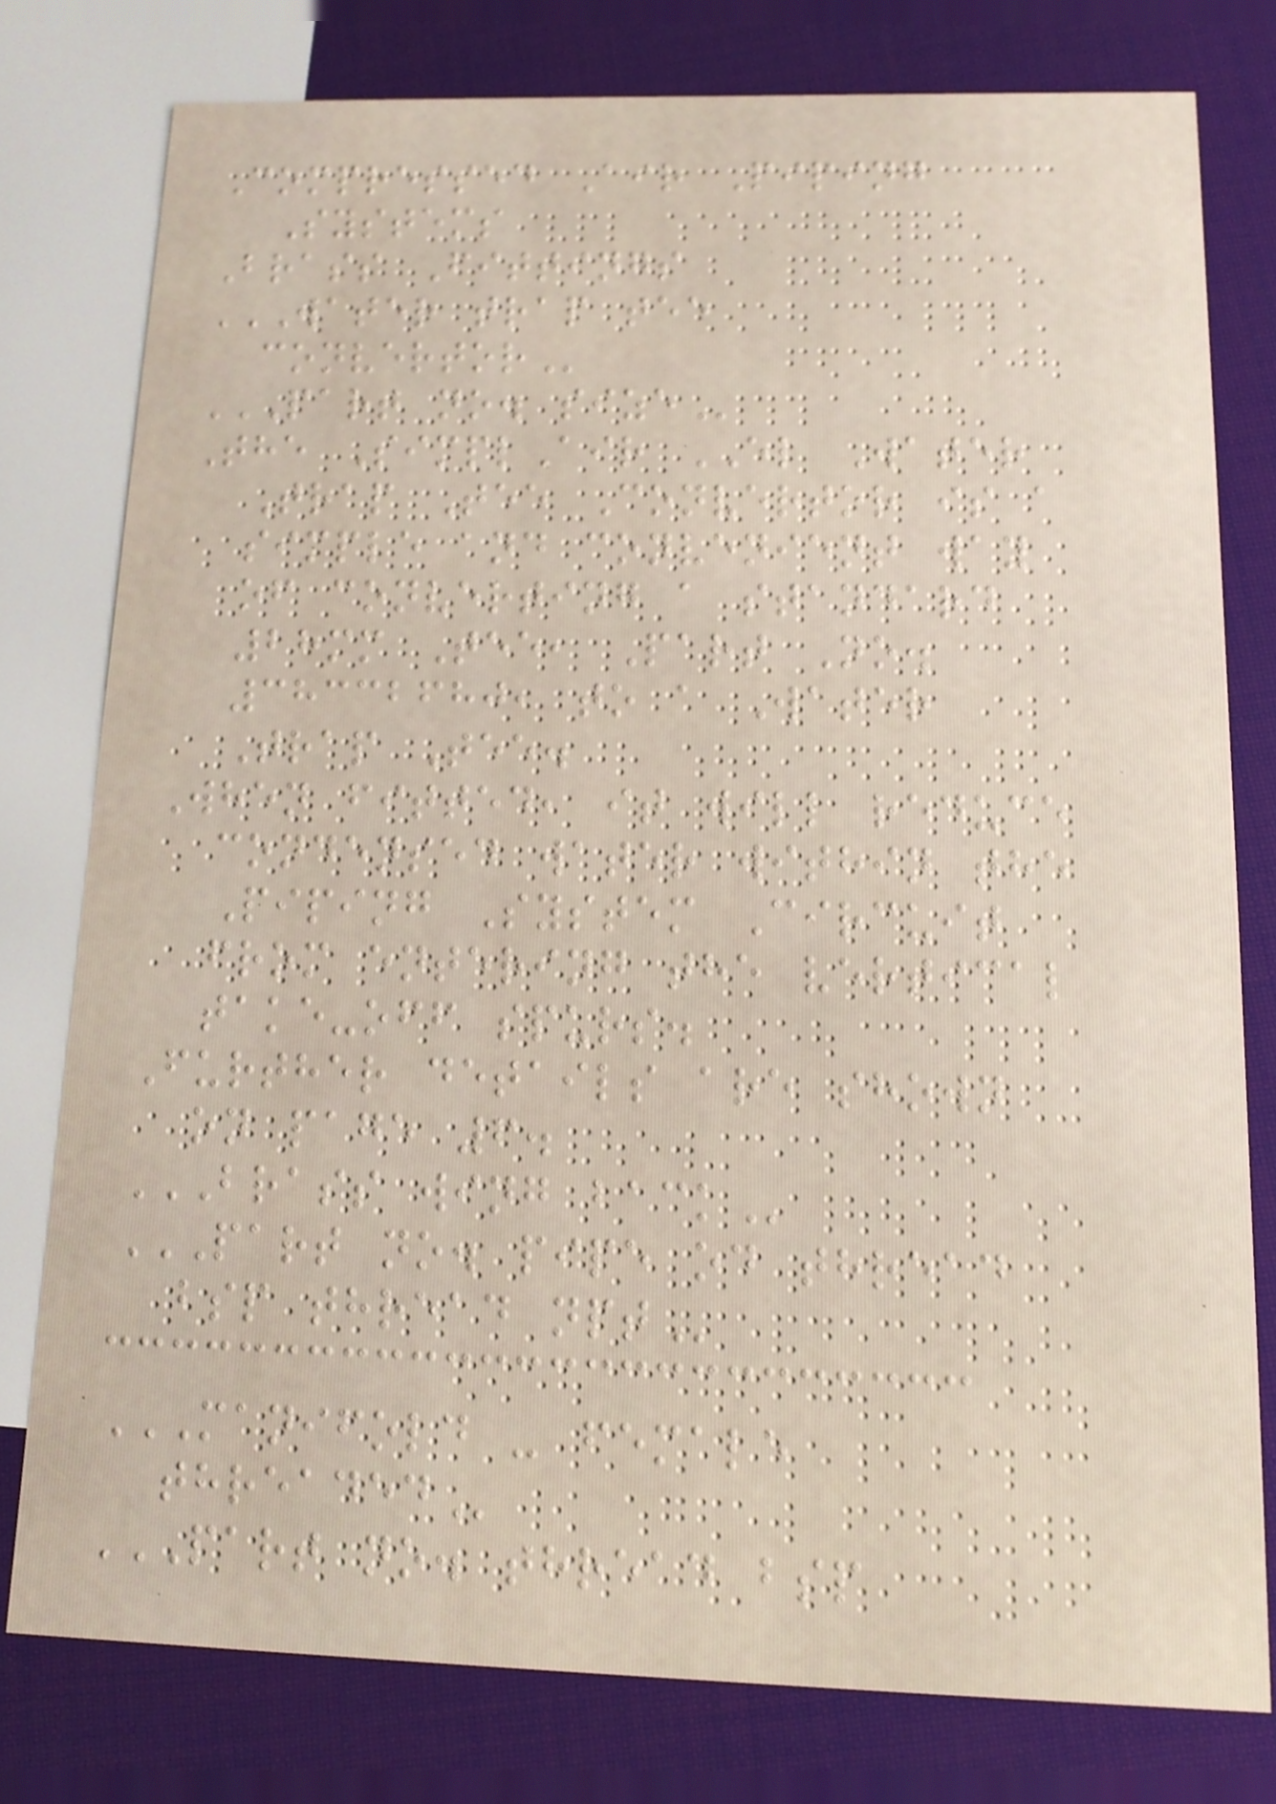Compressed Air Piping
Systems
Brass Fittings
WATER TRAP TEE
CONVERTOR
PART NO. SIZE
The SimplAir EL Water
Trap Tee Convertor is a
simple and convenient way
of converting a standard
28mm Tee, Part No.
38332680, to a Water
Trap Tee.
When fitted, it will reduce
condensed water within the
Piping System Circuit
from entering the vertical
take-off spurs.
Further details are shown
on page 6.
BRASS WING BACK
PART NO. PIPE OD THREAD
BSP THREAD NPT
MANIFOLD - FEMALE
THREADED
PART NO. THREAD BSP
